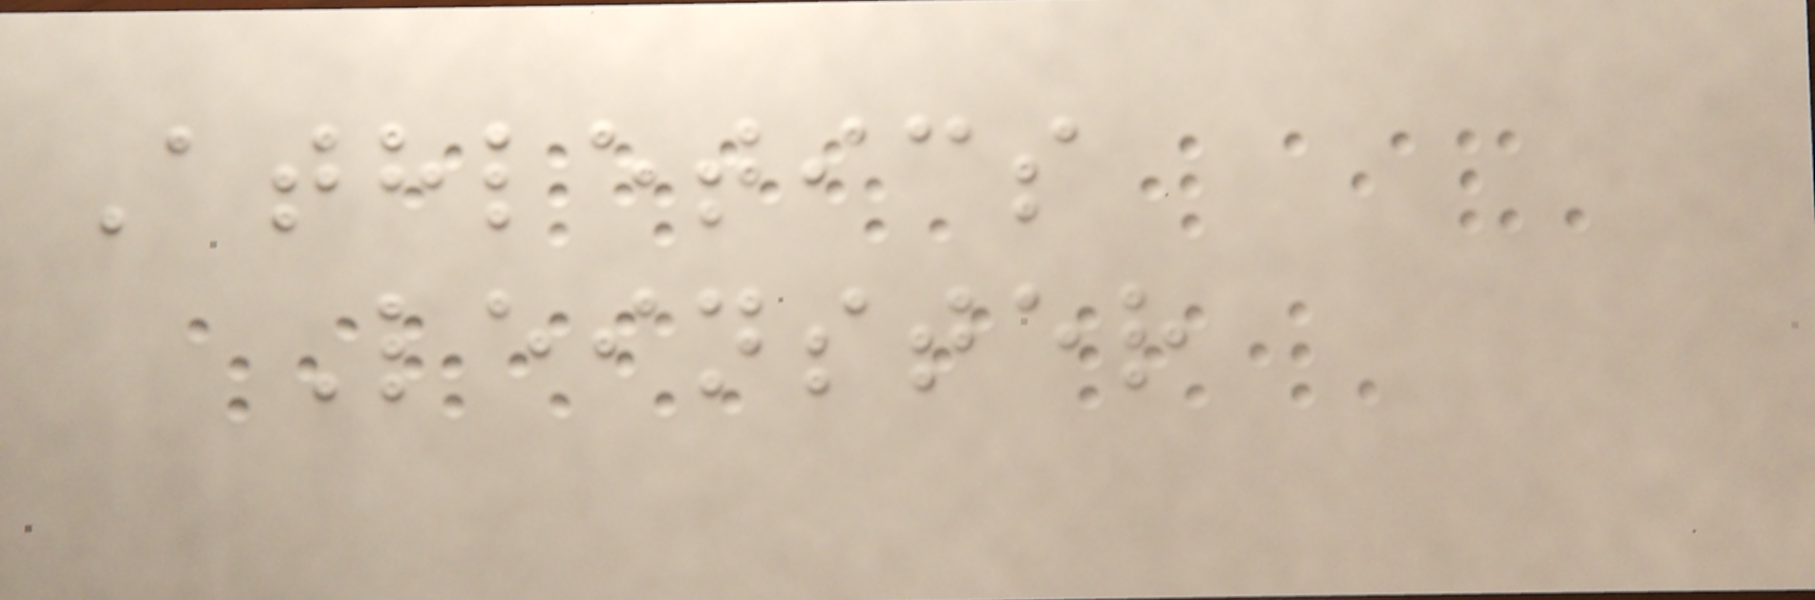Athletics
Leinster
